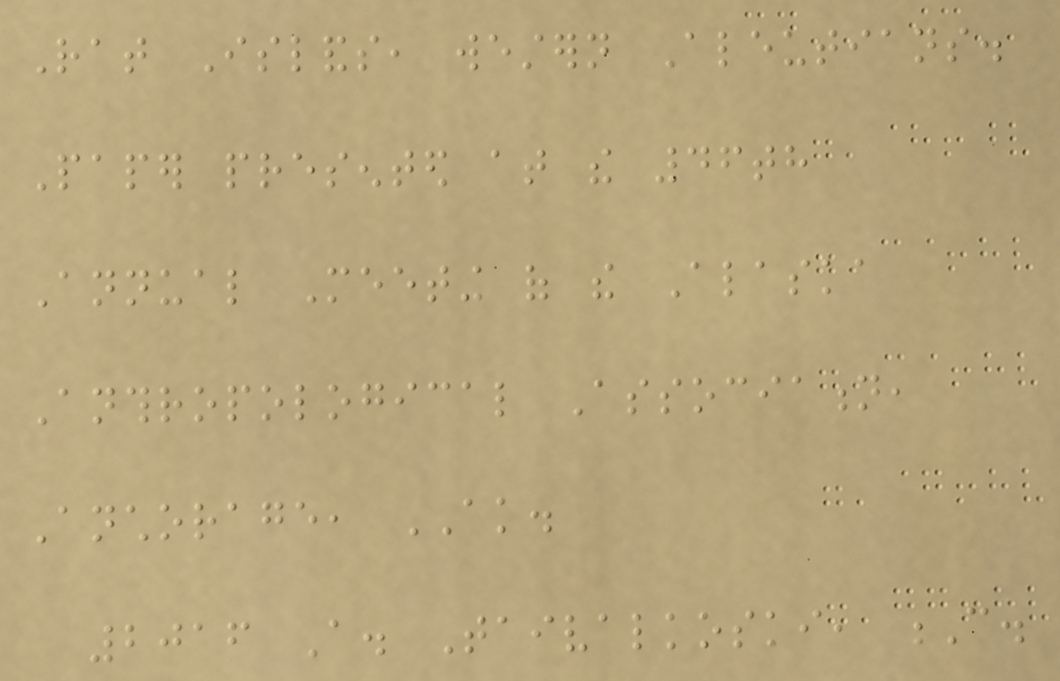Rat Islands, western Aleutians.
Paper presented at the 46th
Annual Meeting of the Alaska
Anthropological Association,
Anchorage, AK.
2016 A. Taivalkoski, C.
